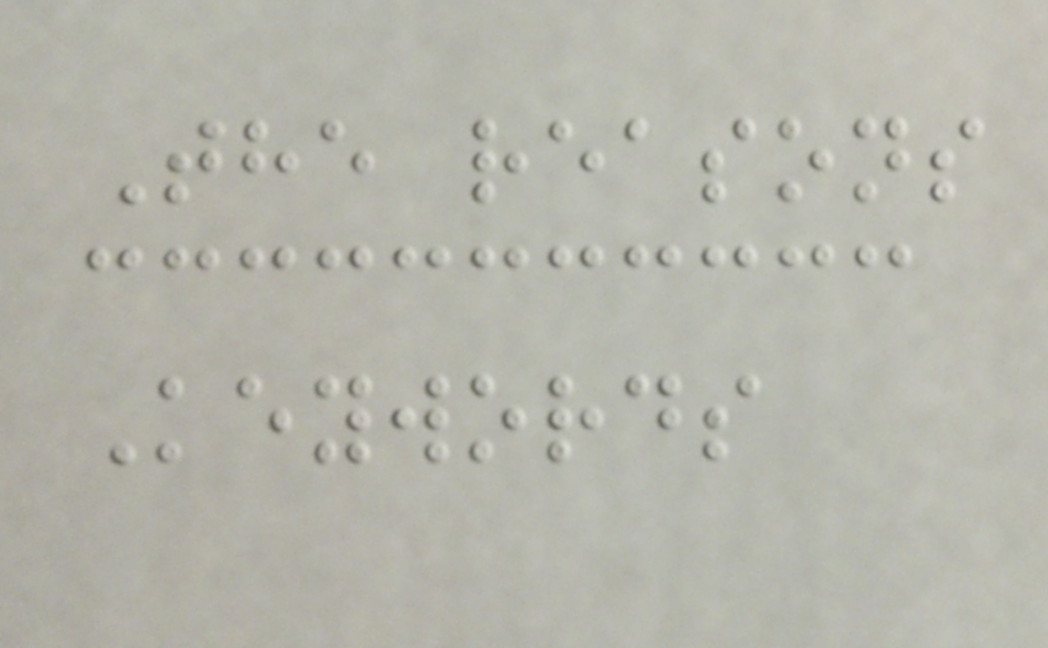The reasons
Keywords
